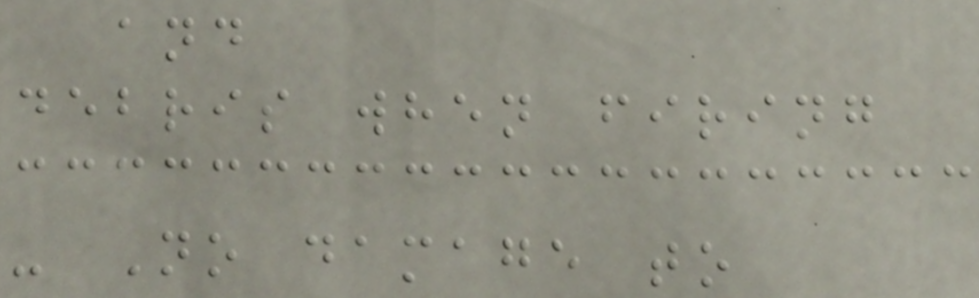and
debris when firing
- No damage to
